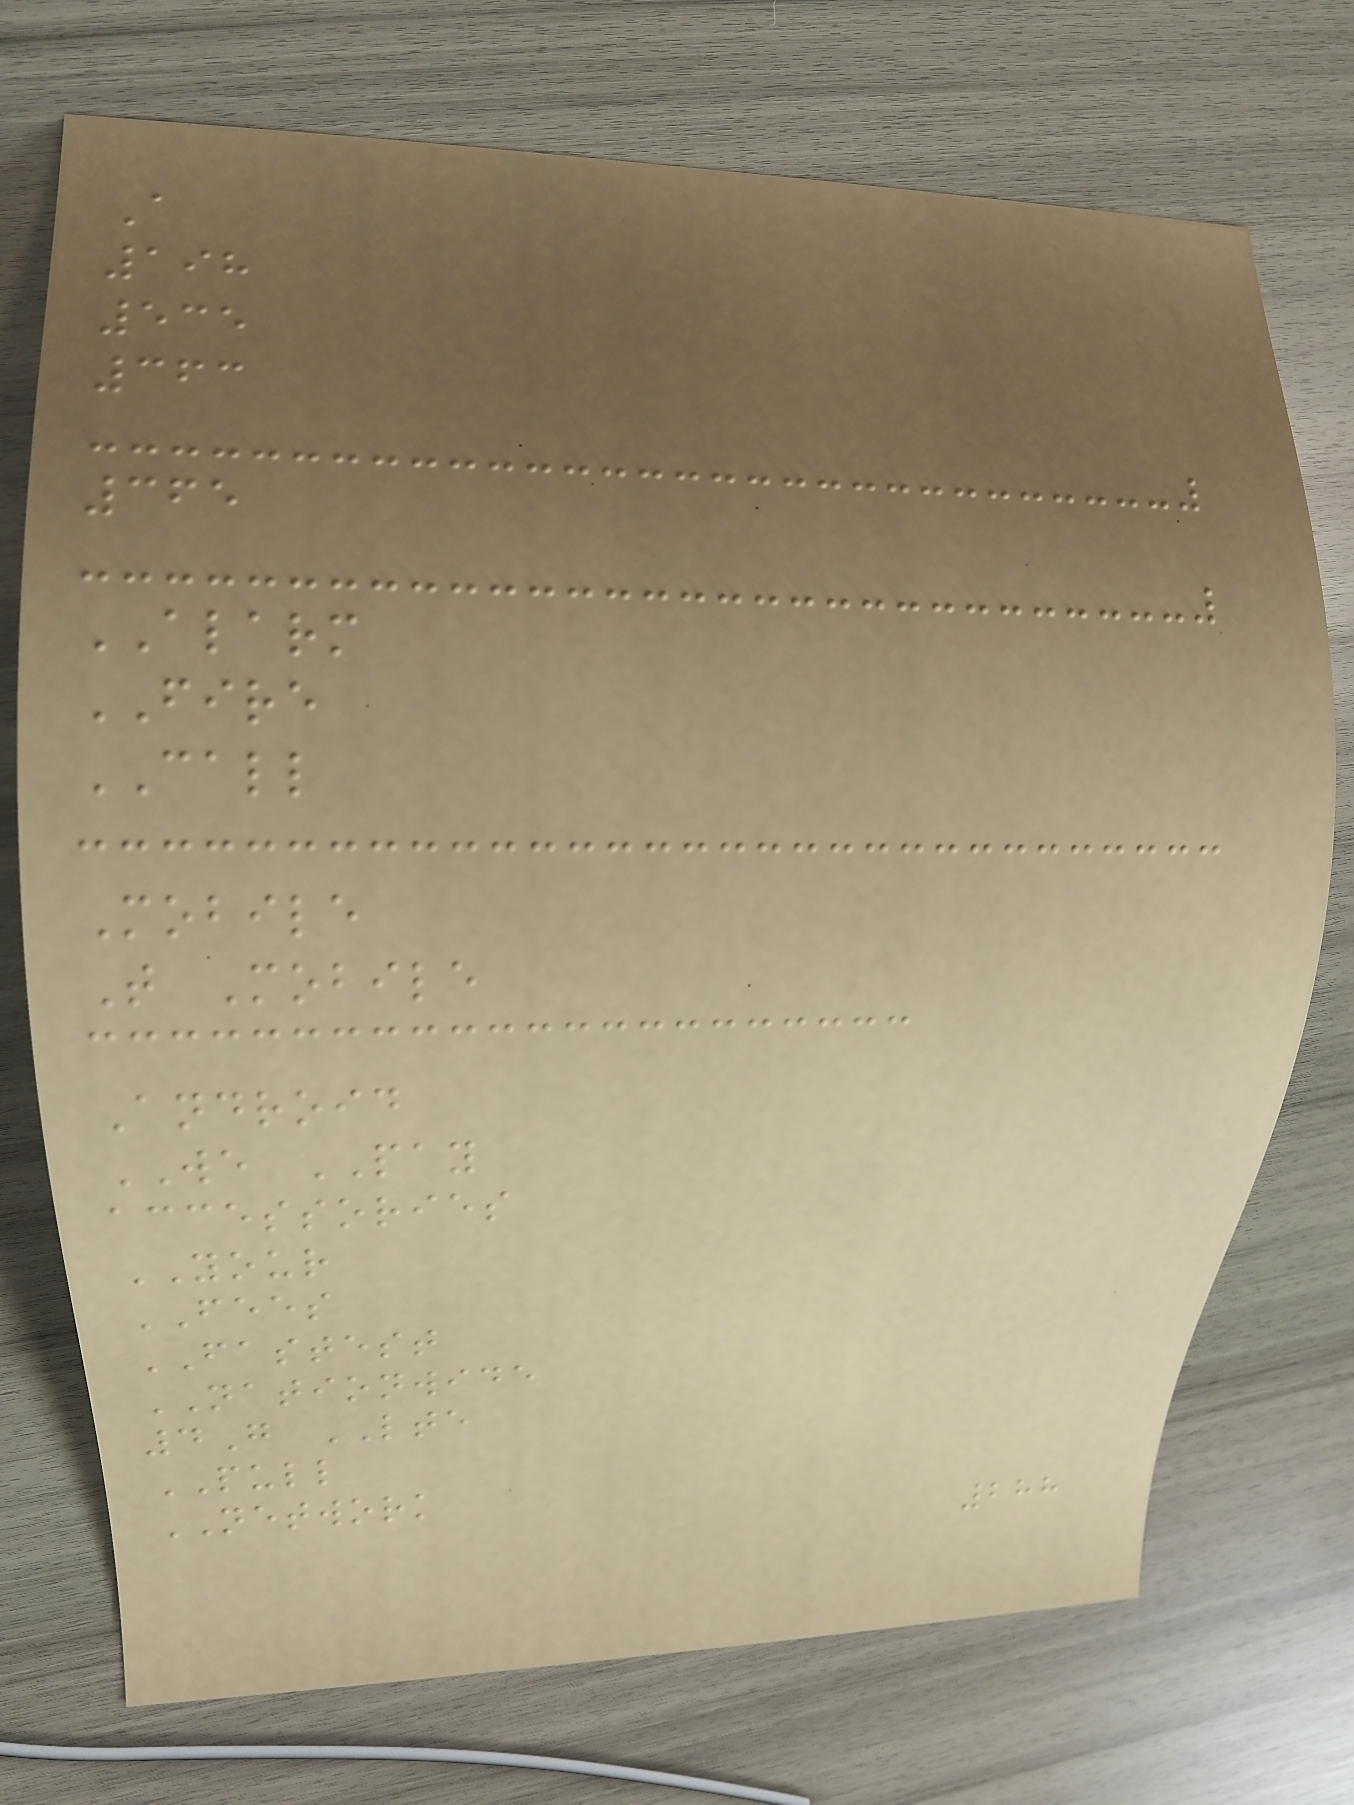A
198
535
363
365
ALARM
FIRE
CALL
Mobile
T Mobile
Android
WE PAY
accessories
YOUR
FEES
FASTEST
NATIONWIDE
4G LTE
PULL
NETWORK
288
